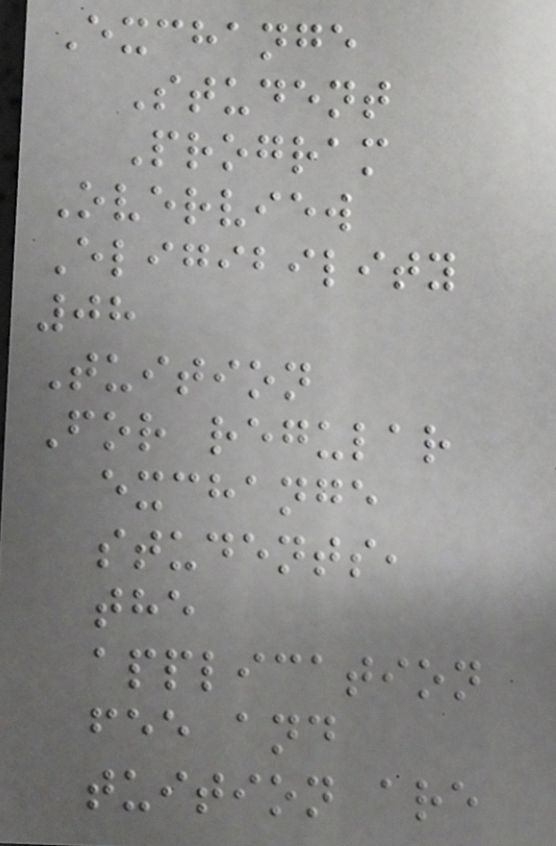Exchange
Student
Program
Overview
Eligibility
08
Tuition
For regular
exchange
students,
the
application
fee and
tuition are
